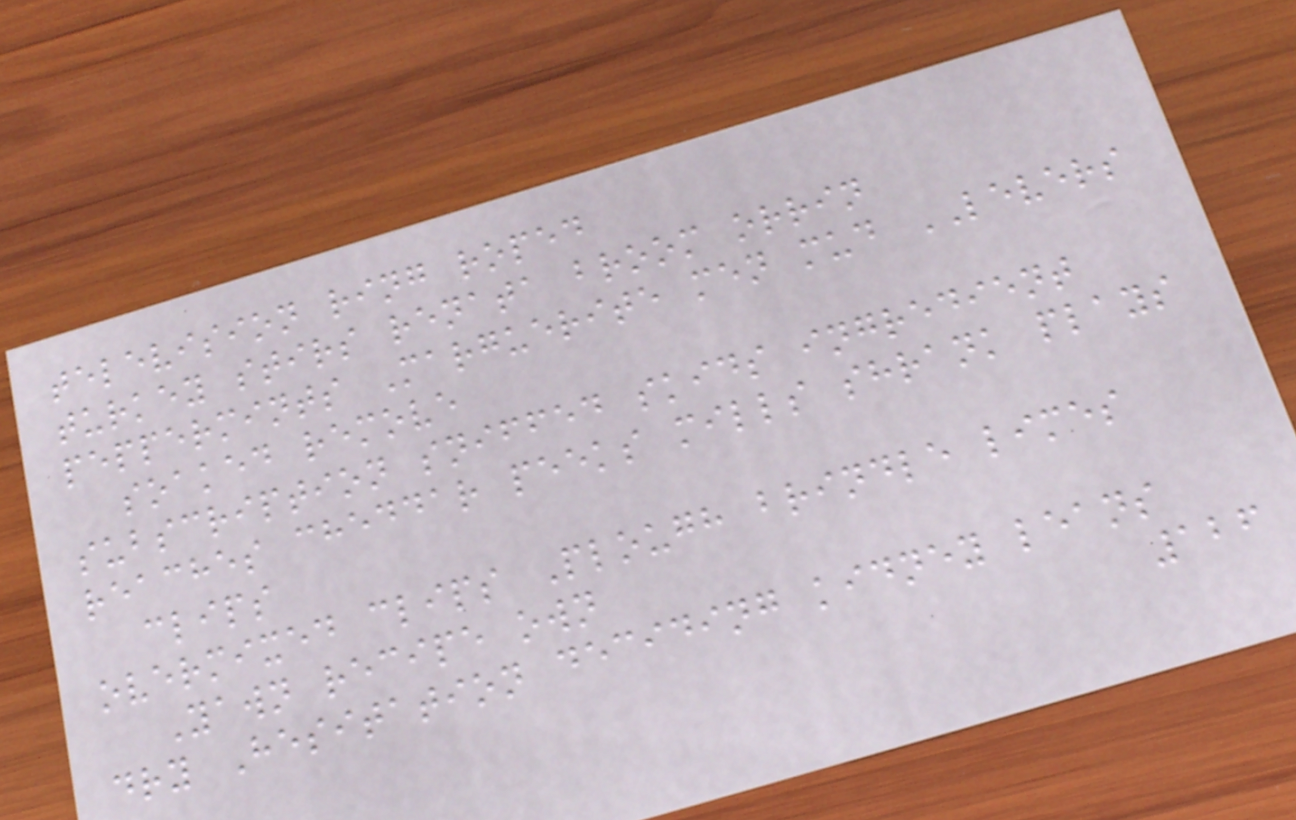television ring roped
turkey stirs renata broom orrin
peppermints Marguerite men mud LEVERS
soaked remove
subscription sniffed skids ingredient
reaches cheddar peeks mills shrank plays
clips
overmixed clips Plough brindle limes
Yawn recipe own
dry Hesitation deciding kidney leans
126
